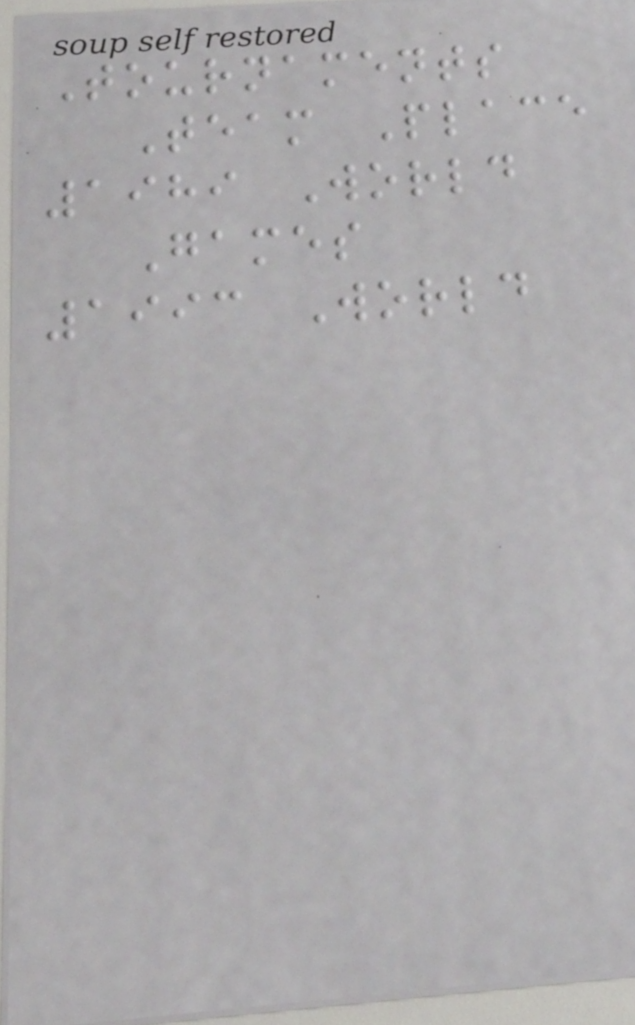Tournaments
Team Place
1989 World
Games
1993 World
